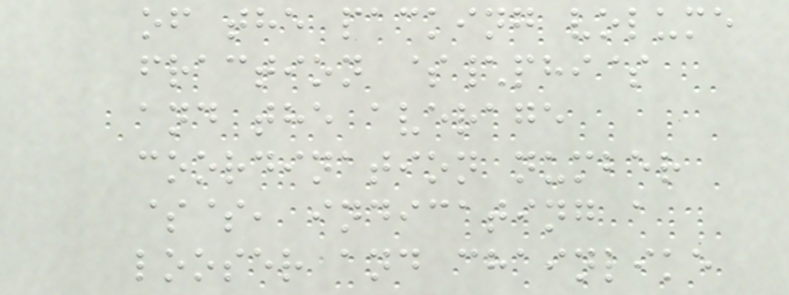of the packing volume
fraction $\phi$
and the average
coordination number
$$, indicating a
looser and chainlike
